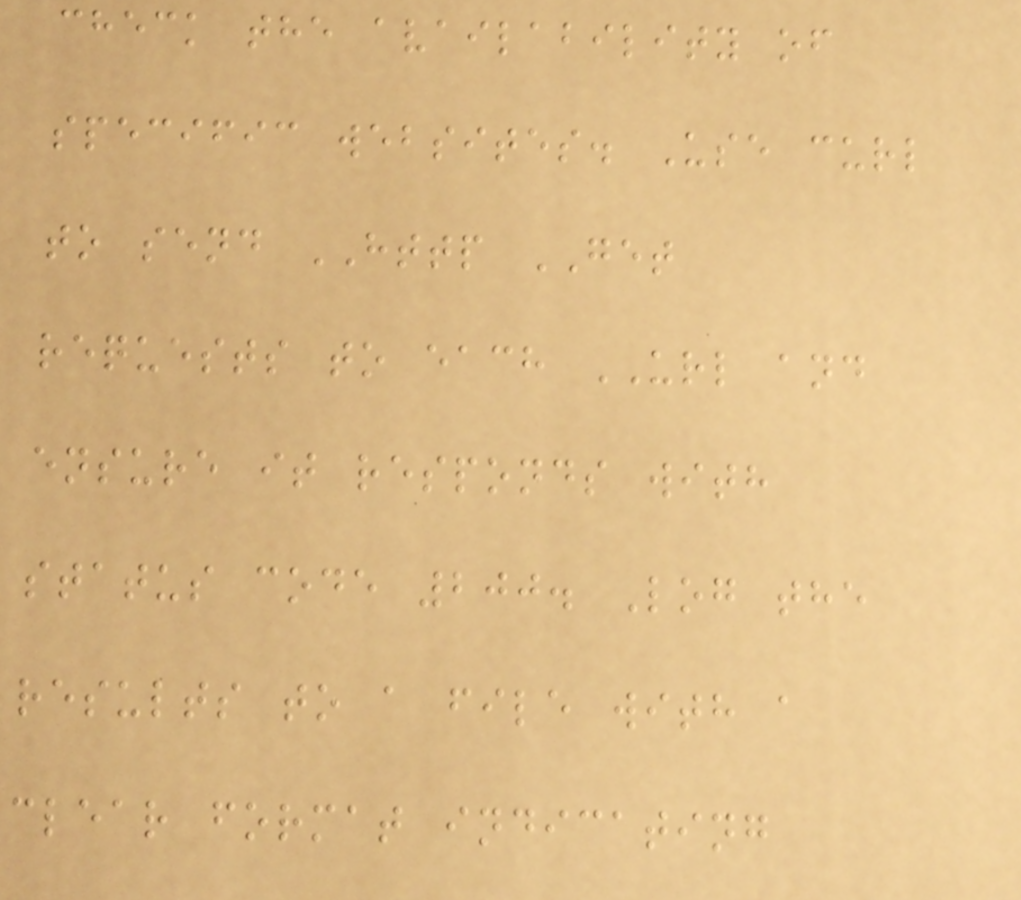check the availability of
specific websites. Use curl
to send HTTP GET
requests to each URL and
ensure it responds with
status code 200. Log the
results to a file with a
clear format indicating
